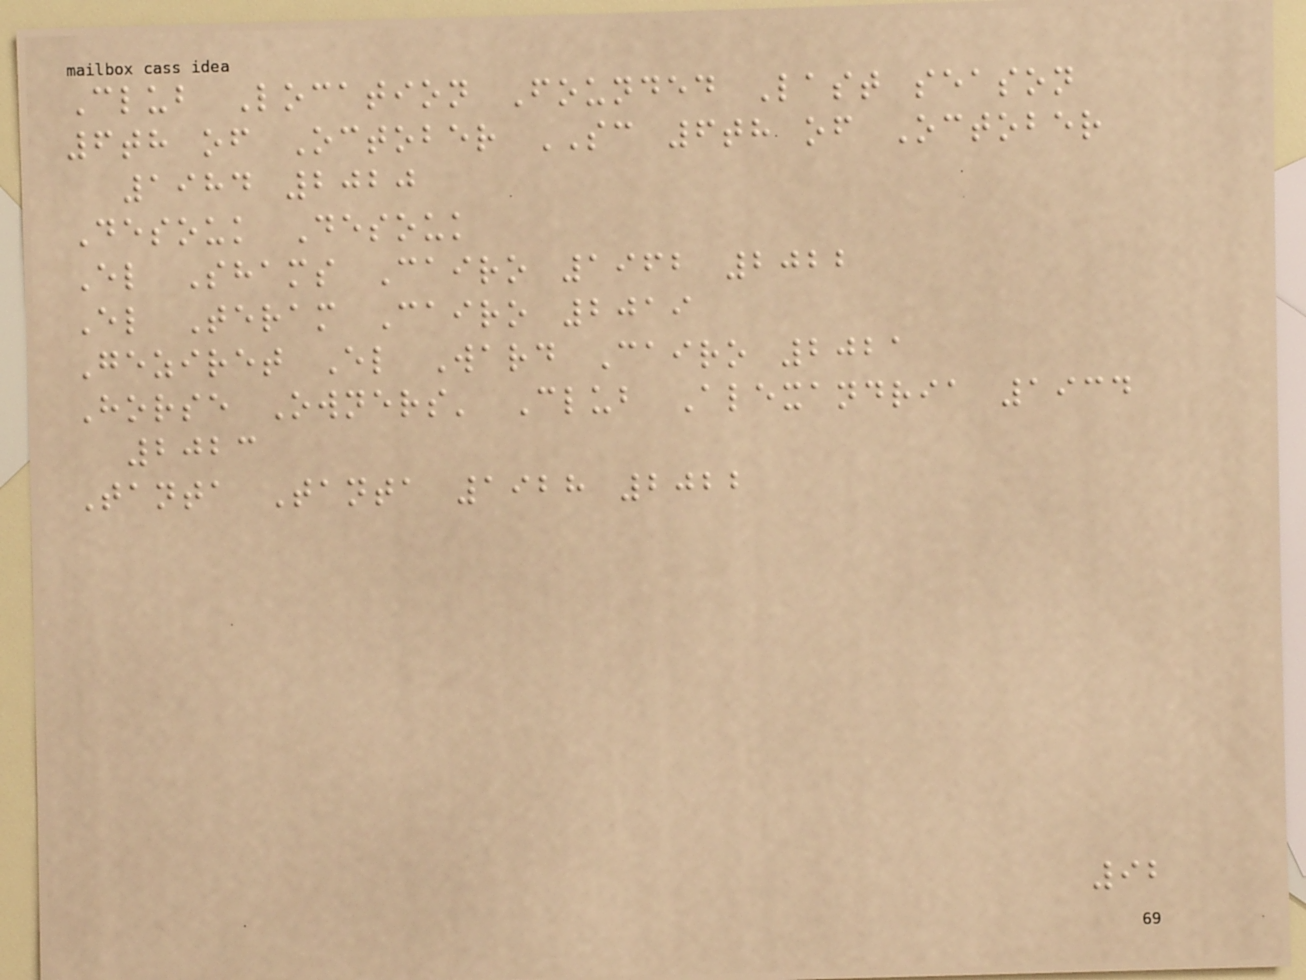Club Location Founded Last season
6th of October SC 6th of October
1984 2020
Desouk Desouk
El Shams Cairo 1962 2022
El Teram Cairo 2019
Geziret El Ward Cairo 2021
Horse Owners' Club Alexandria 1934
2023
Tanta Tanta 1928 2022
92
